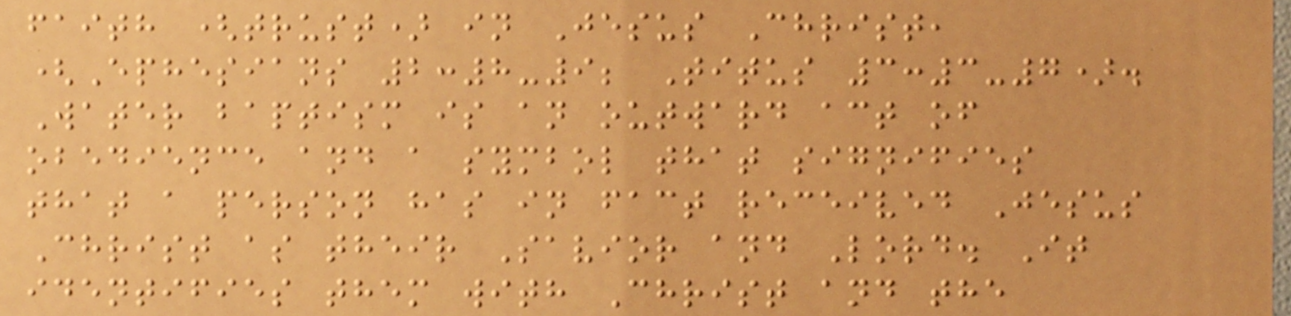faith (trust) in Jesus Christ,
(Ephesians 2:8-9; Titus 3:3-7).
Water baptism is an outward act of
obedience and a symbol that signifies
that a person has in fact received Jesus
Christ as their Savior and Lord. It
identifies them with Christ and the
